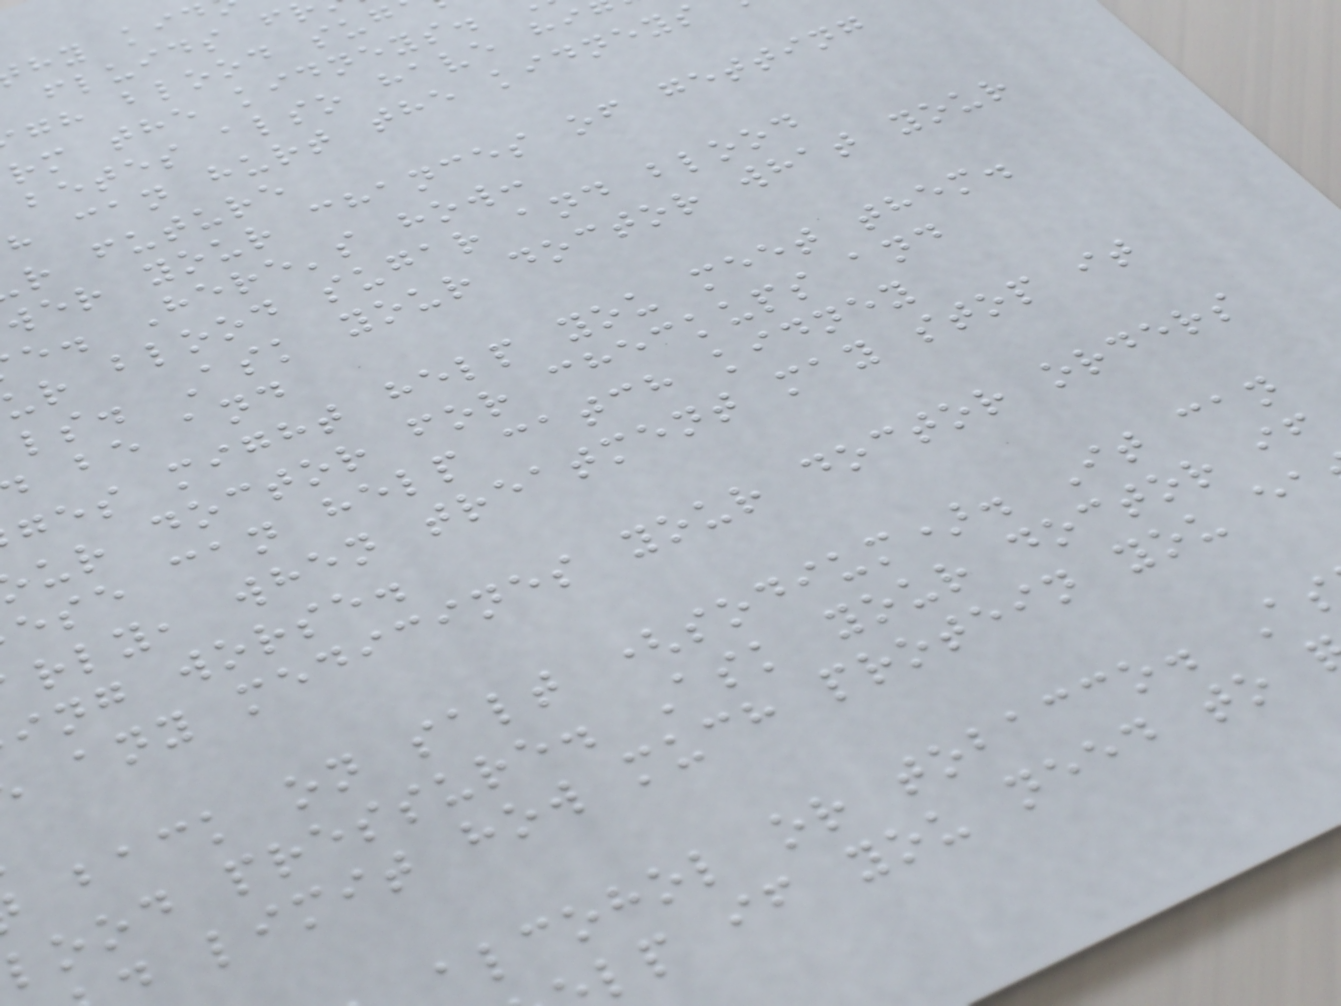gh blood sug
rm the kidneys.
betes also have hi
h can hurt the kidneys
r future
wer your chances of getting
e. Here's how:
ur blood sugar and blood
ls. Ask your doctor what your
be and
ges might help you meet them.
ur doctor for checkups and
ese can help catch kidney
rly, when treatment may stop it
ing worse.
any medicines your doctor orders
back on salt (sodium). It can
lood pressure. Ask your doctor if
limit how much protein you ea
alcohol or tobacco. A
lp if you need to
